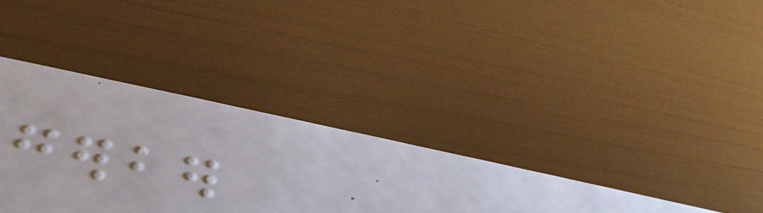gerber
